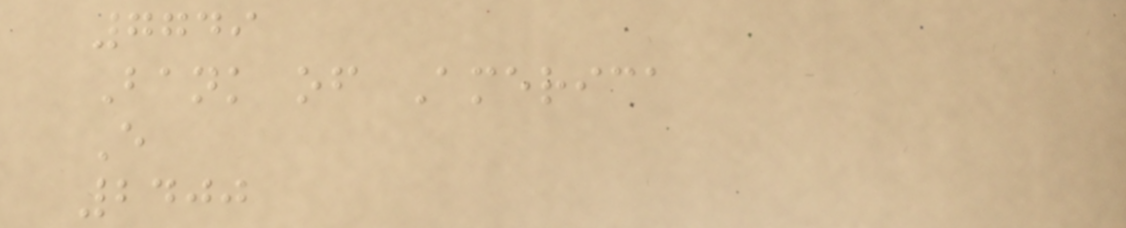7749
Bank of America
E
2400
